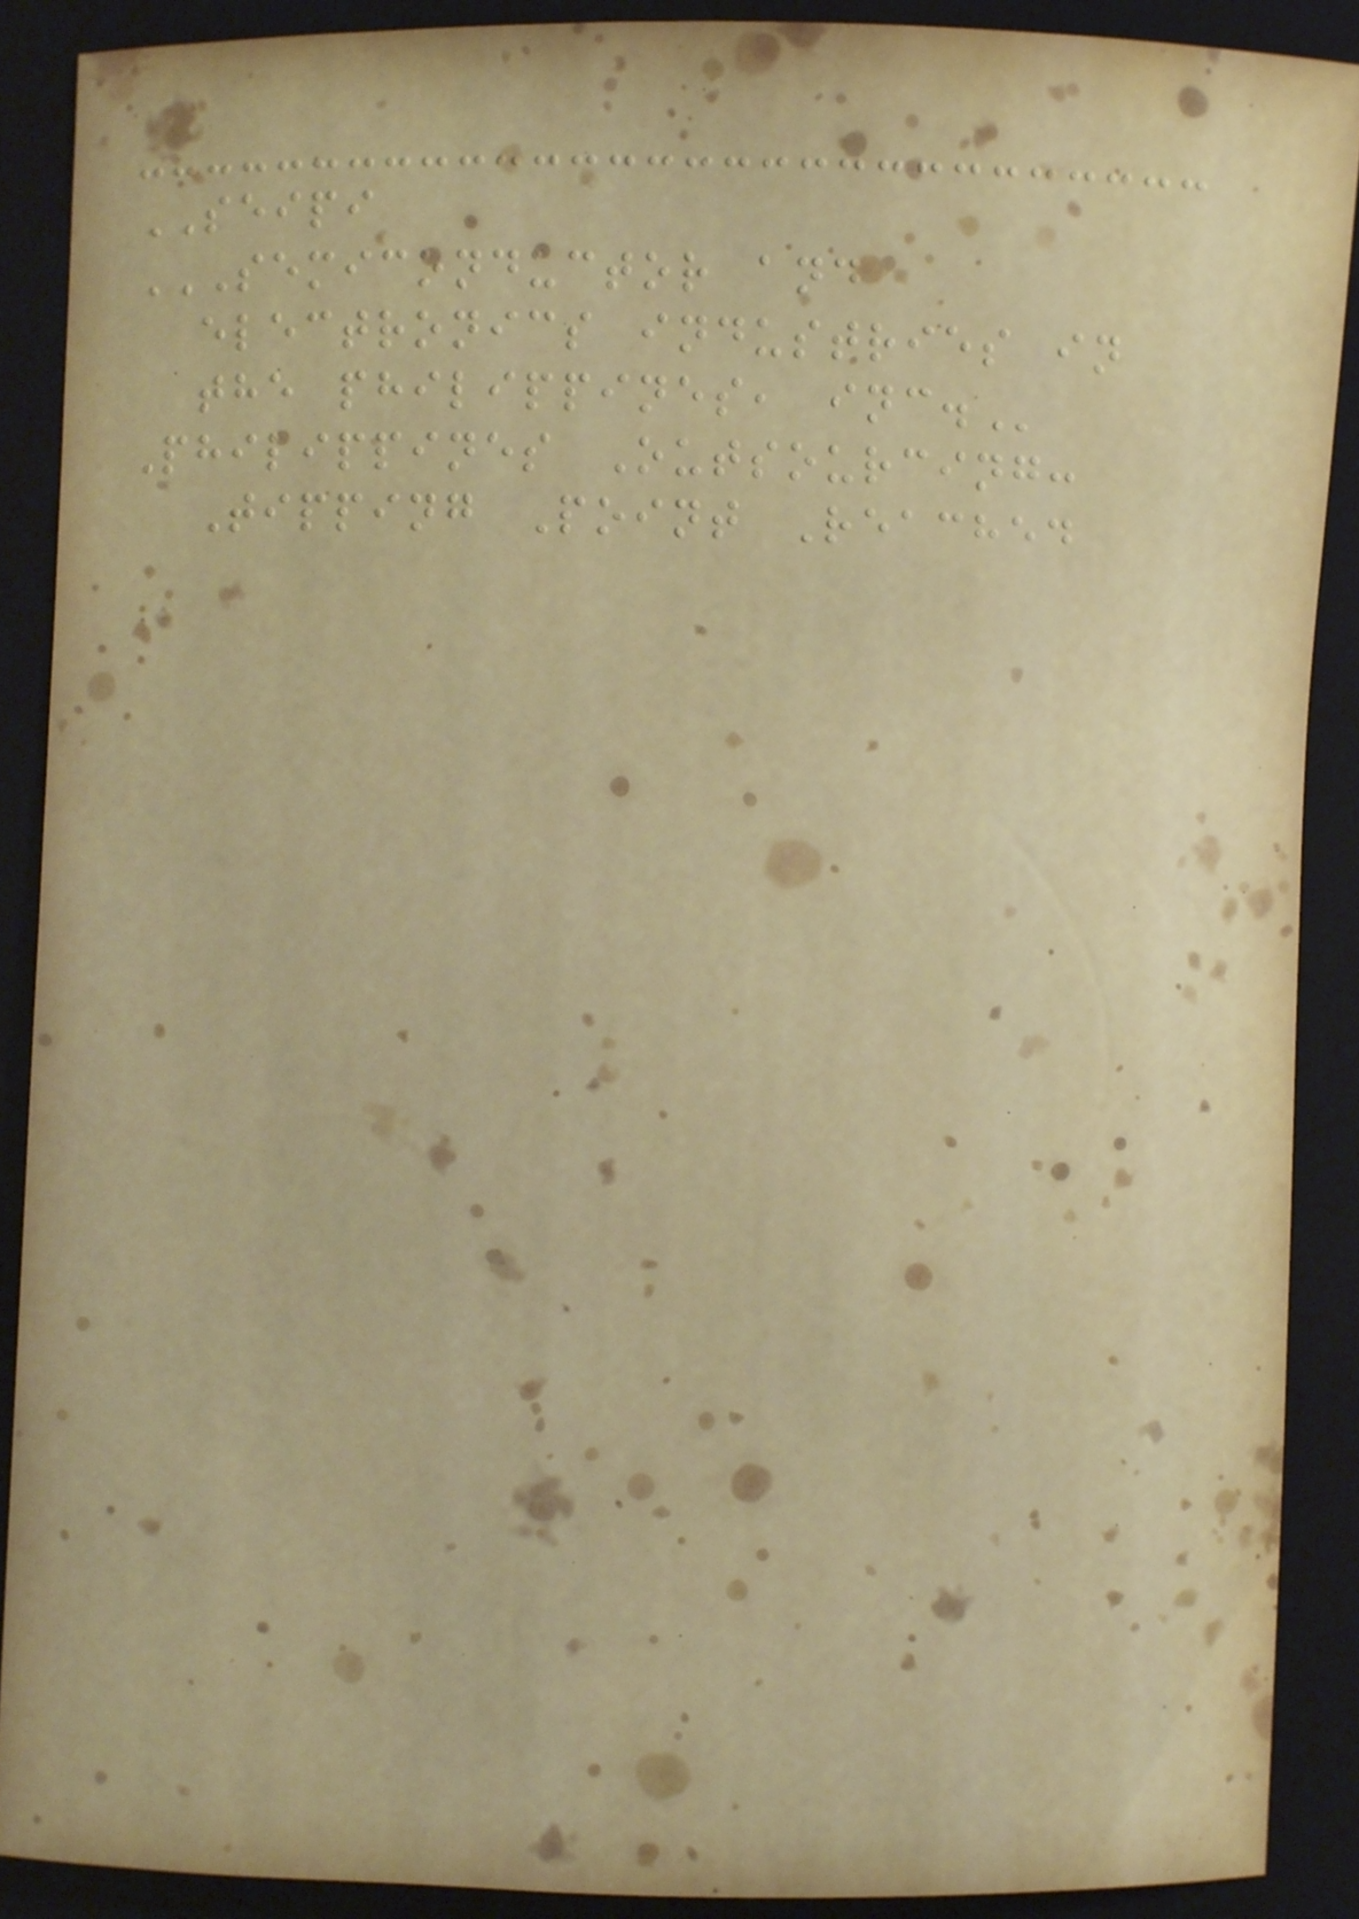SEIPI
SEMICONDUCTOR AND
ELECTRONICS INDUSTRIES IN
THE PHILIPPINES, INC.
Philippines Outsourcing:
Tipping Point Reached
